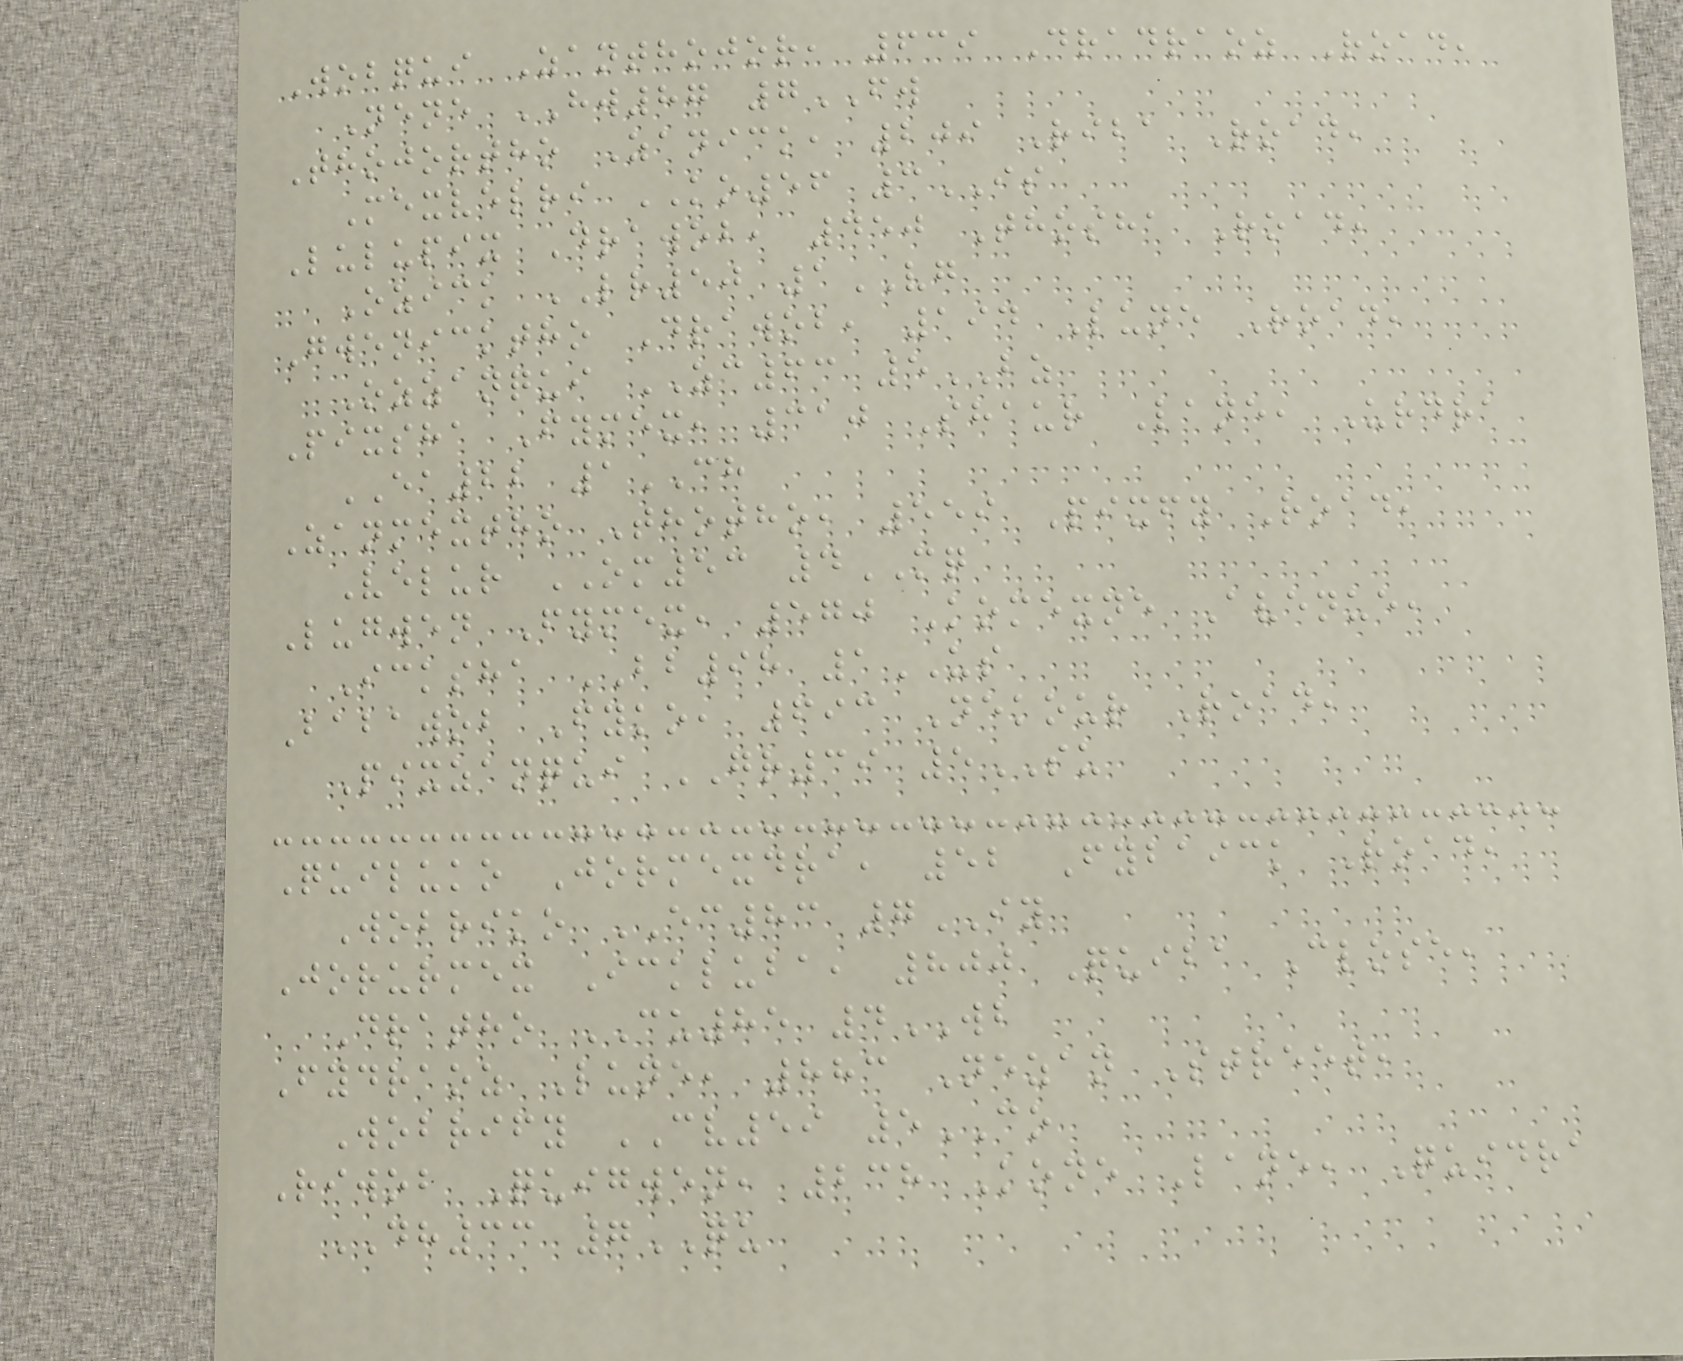Wobqui Zanthojor, 639 Dradraoz Road,
Nene HW87 7FW
Thojortho Zanick, 209 Riba Road,
Mexvelri KO56 3IS
Lulupix Drawob, 450 Thosha Road,
Ozick LR50 1VG
Gwenicktho Drawob, 194 Lune Road,
Ozzanqui ZC63 5BZ
Pixsha Fymex, 310 Shaur Lane, Urdra
EA22 1CH
Zanmextho Thotho, 559 Pixfy Road,
Velur OM53 4MQ
Lugwen Fymex, 570 Komexne Avenue,
Icksha BB98 1US
Babawob Fyko, 693 Nekour Road,
Pixzanqui GR39 5SU
Quiluko Jormexdra, 52 Fybaick Road,
Wobriko EC83 7IY
Jorurmex Ickluba, 800 Quiba Close,
Dratho CU85 4WB
Fydraoz Lune, 883 Nezan Street,
Wobrify CV59 5CO
Riwob Quigwen, 238 Kone Lane, Quidra
DH33 7QU
